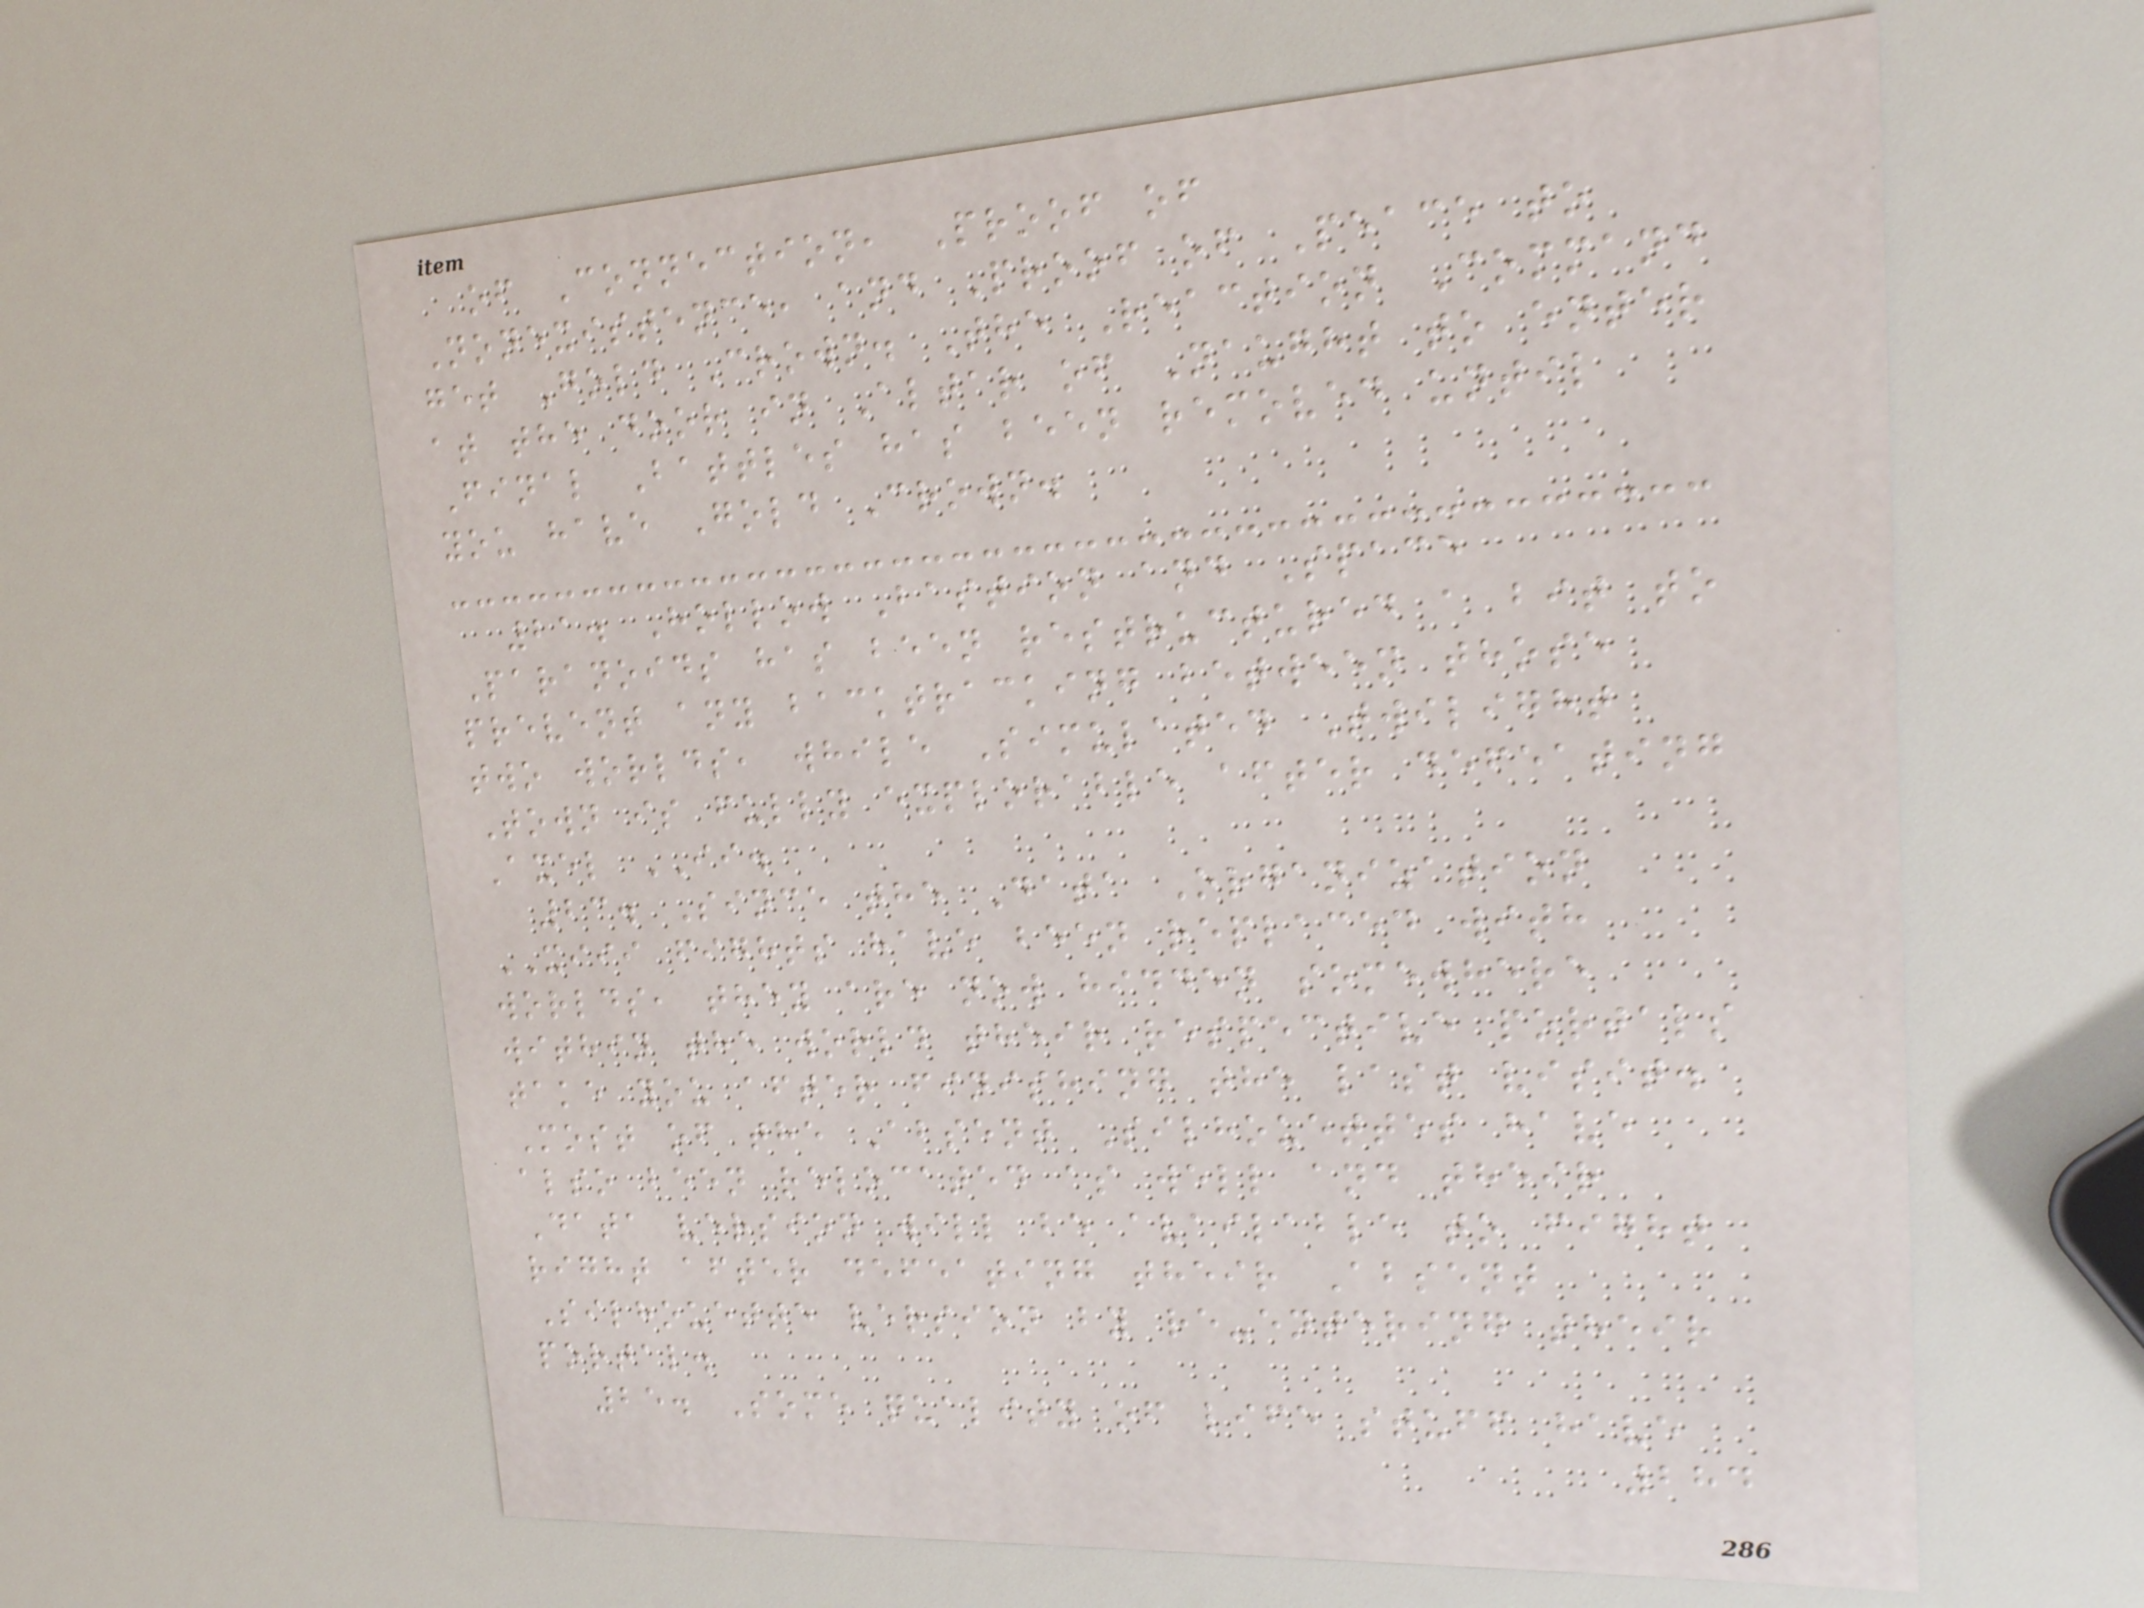of Connection, Proof of
Nonexistence, and Proof of Peace to
get Gold Crown. The Reaction Command
at the door in Altar of Naught to enter
Final Battles has been removed until
you have Gold Crown.
21. Hollow Bastion and Space
Paranoids has been restructured a bit to
prevent any backtracking between those
two worlds, while Simulated Twilight
Town is fully explorable after defeating
Axel II.
23. Since the Data Organization
XIII fights have been replaced with
worlds, they are now hidden somewhere
within the world their respective portals
take you after finishing the last visit.
Most of the Absent Silhouettes have
also been relocated as well and their
Data version will be available to fight
right after defeating their Absent
Silhouette version by re-entering their
portal.
25. Some quality of life stuff have
284
